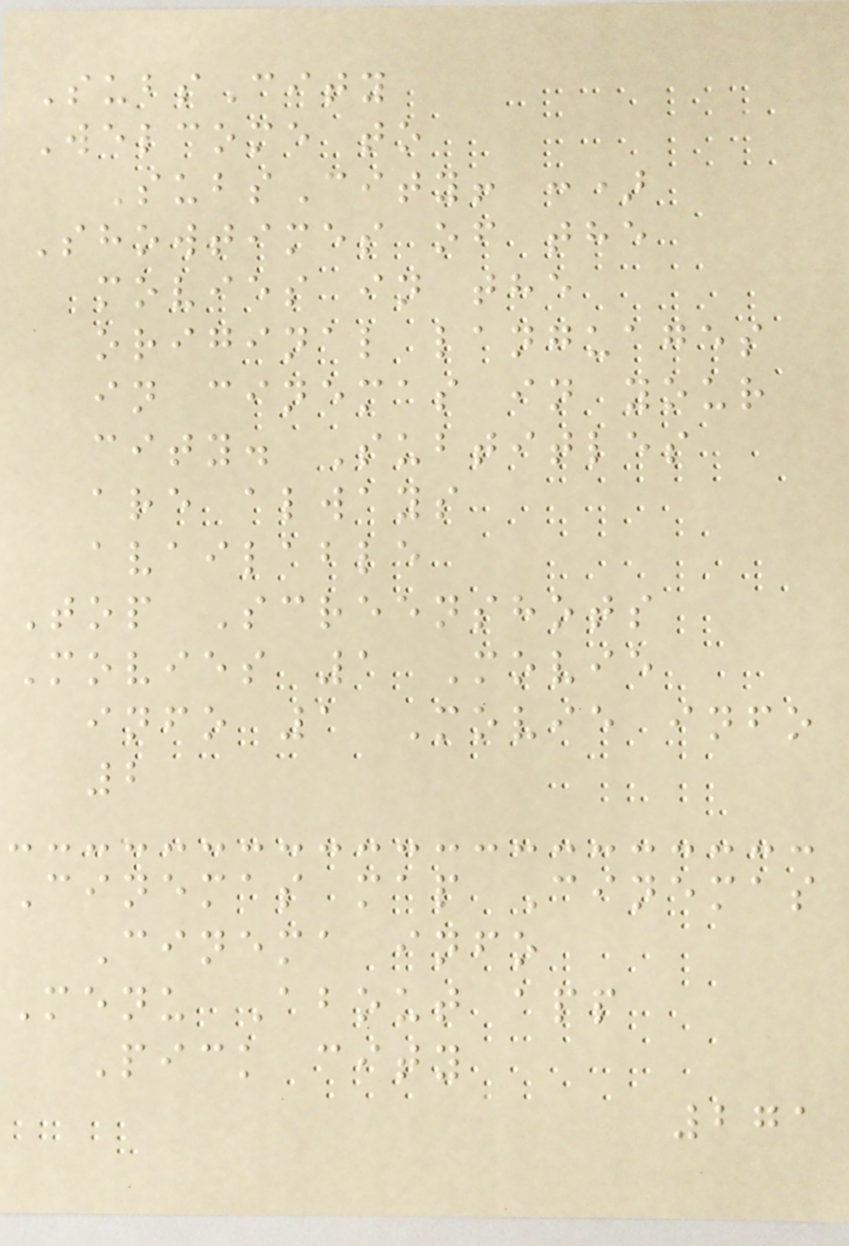SubsCity
Welcome to
SubsCity! :)
Showtimes of the
movies in the
original languages
in cinemas in your
city. Subtitles
are always
available
Top Screenshots
Movies 1 Movie
info 1 Movie info
2
Cinemas map Cinemas
Cinema info
Menu About app
Pick city
271
